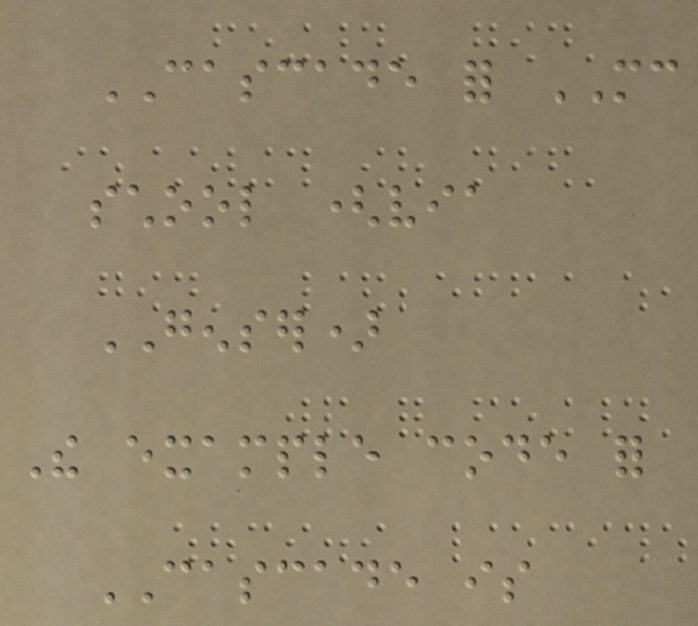CASCADE for MC
school (via
GENSER)
The example code for
CASCADE is
